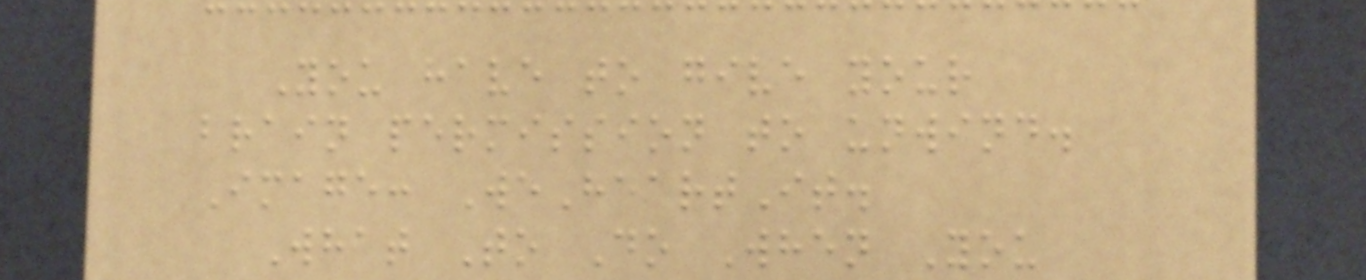You have to give your
brain permission to unwind.
Image: WeHeartIt.
What To Do When You
